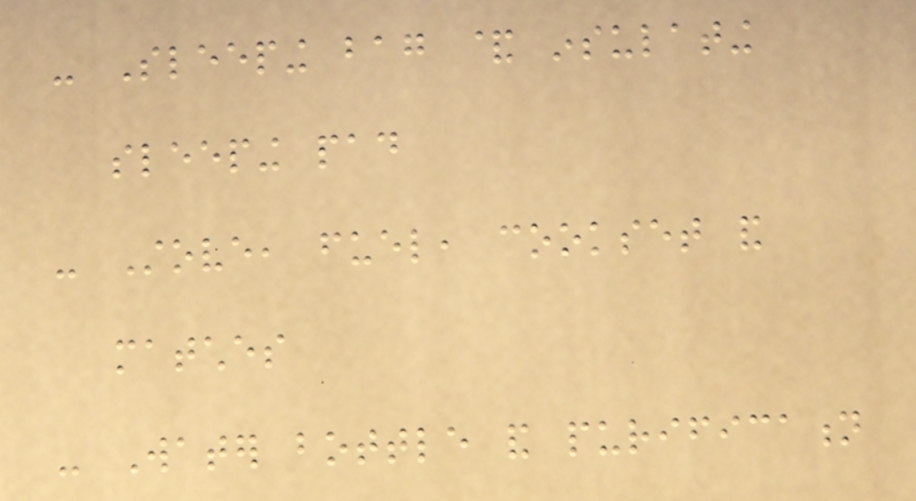- Sleeping bag & insulating
sleeping pad
- Stove, fuel, cookset and
matches
- Water bottle and purification
